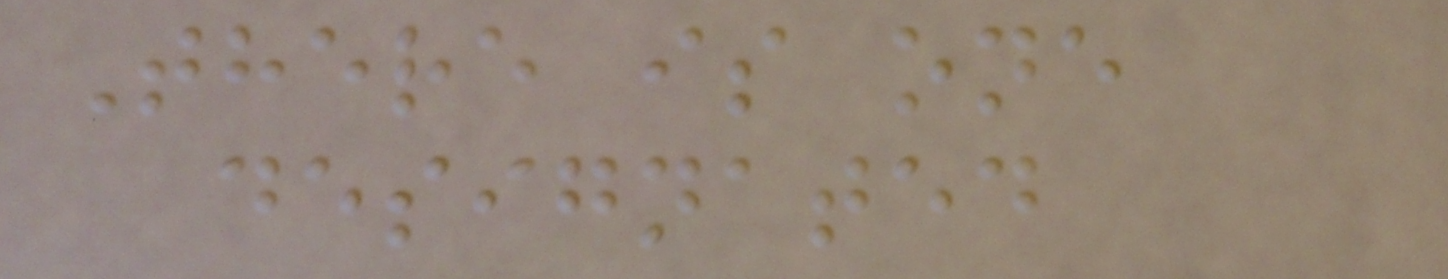There is one
designated
